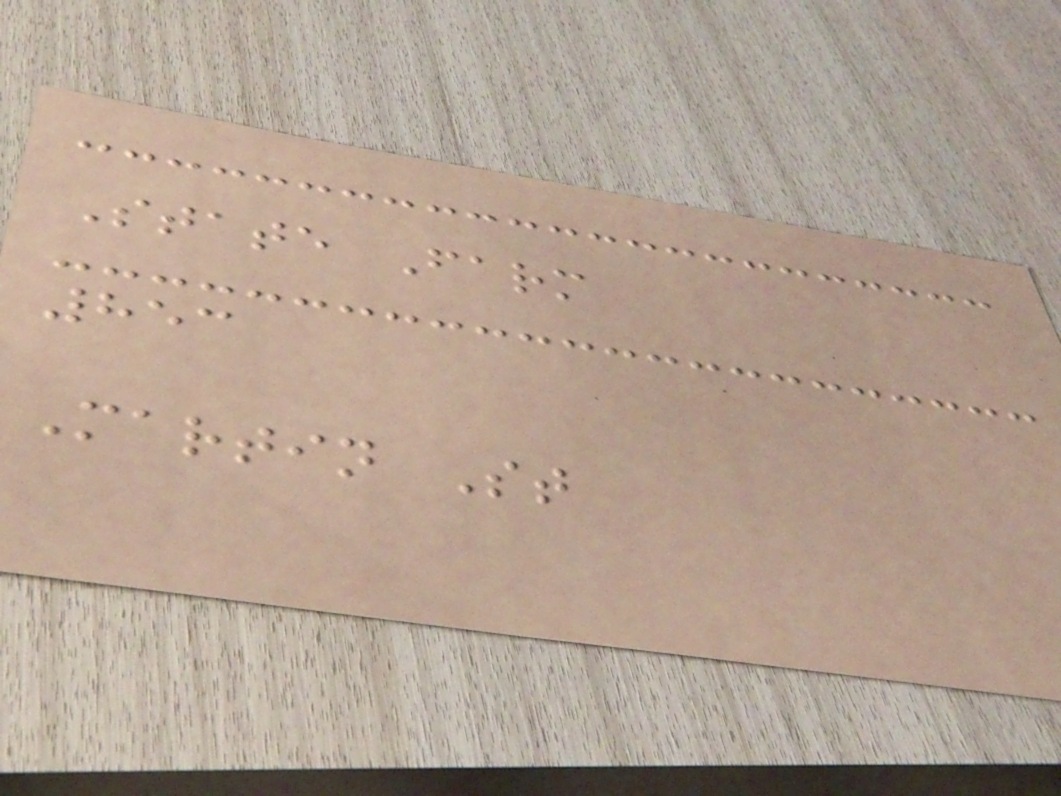State Farm
853
Martin St
